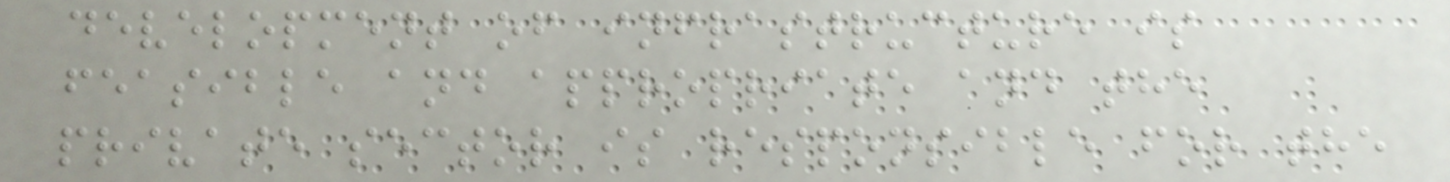development of infrastructure is
feasible and appropriate and the
private sector is responsible for the
